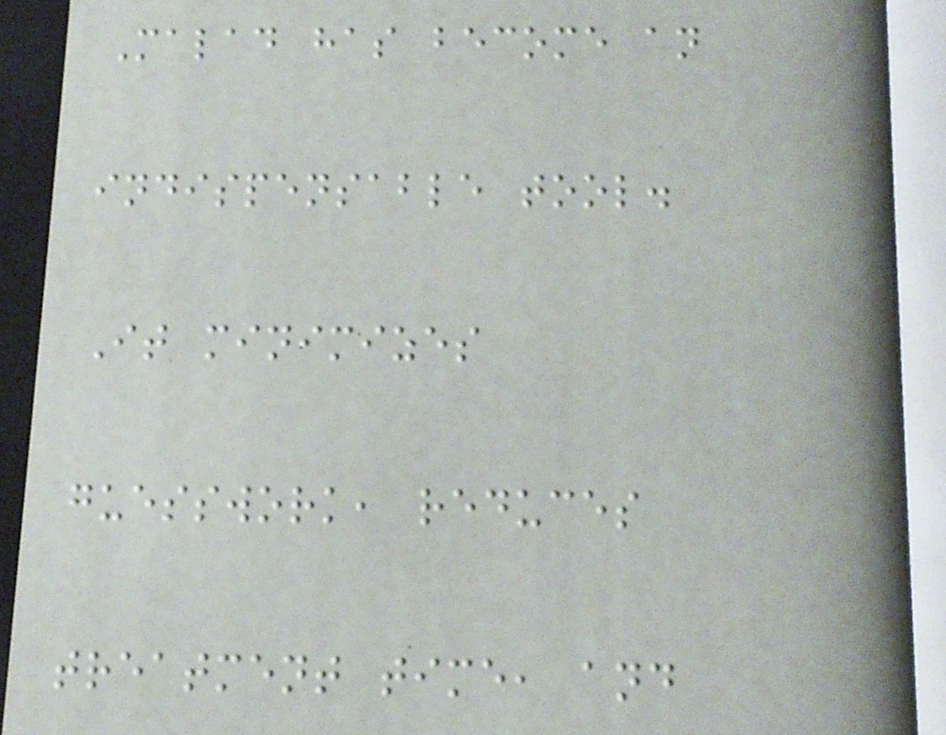Malad has become an
indispensable tool.
It minimizes
guesswork, reduces
treatment time, and
